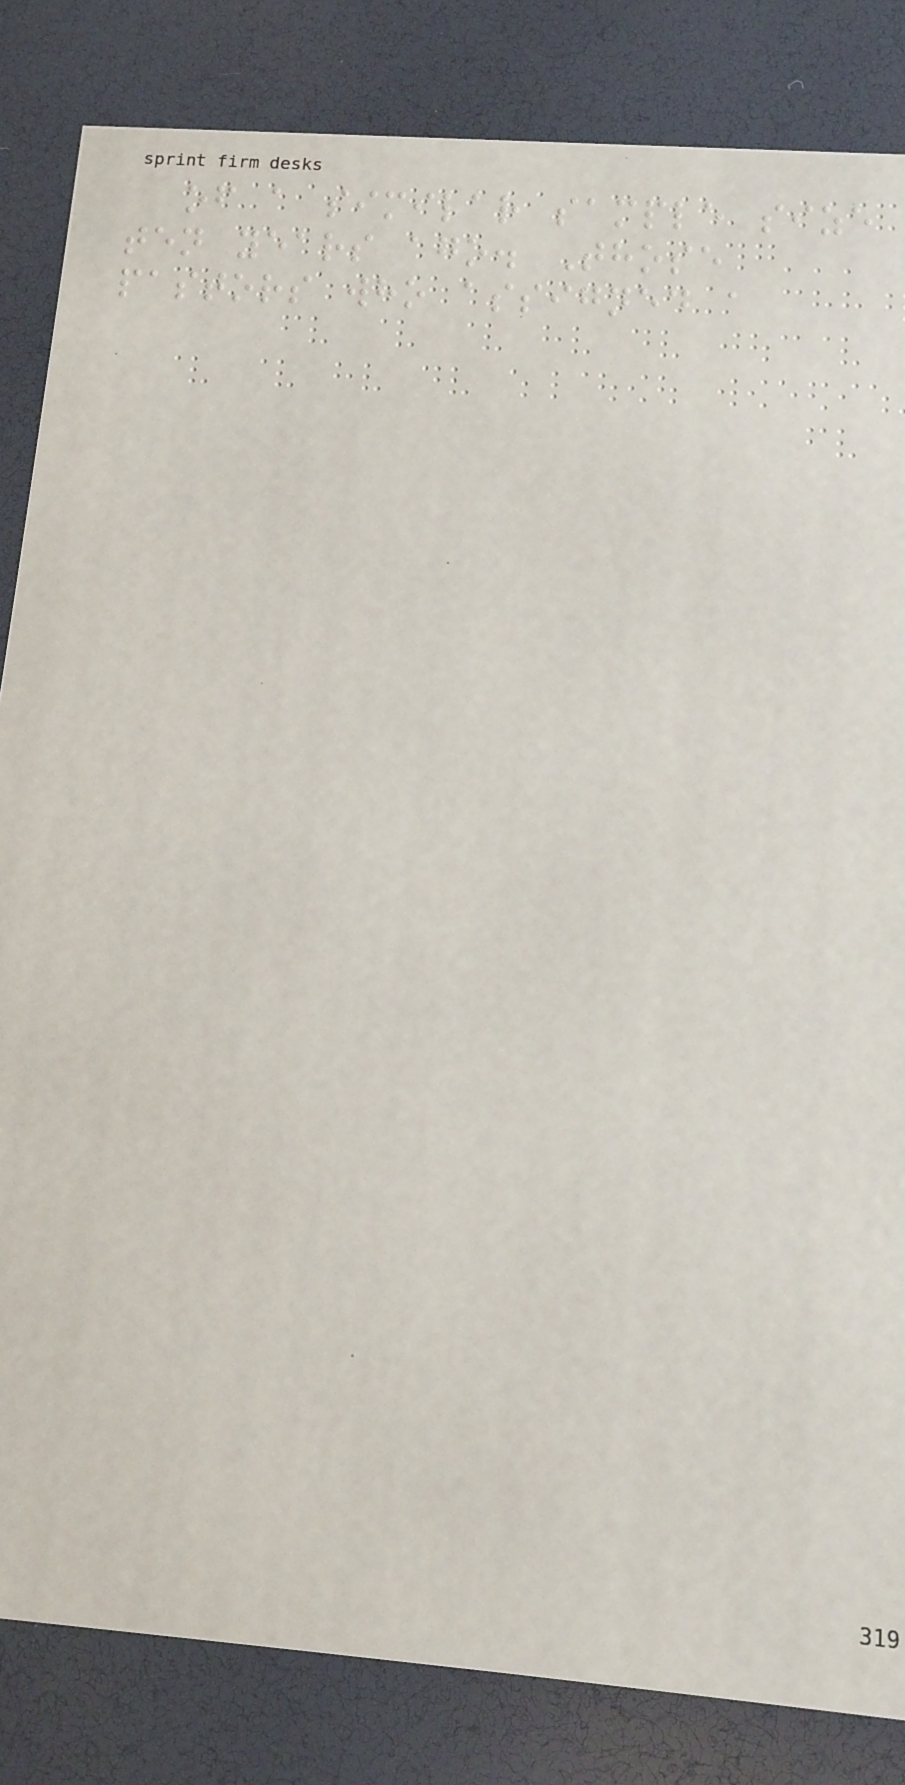of a similar sample size
ten years ago. Those
pastors who assigned a
